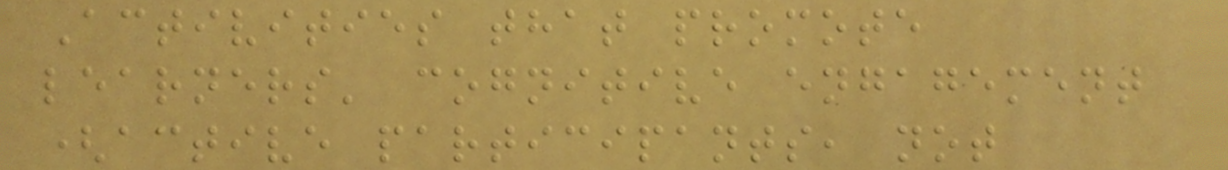Activities that promote
learners' cognitive engagement
(active participants, not
